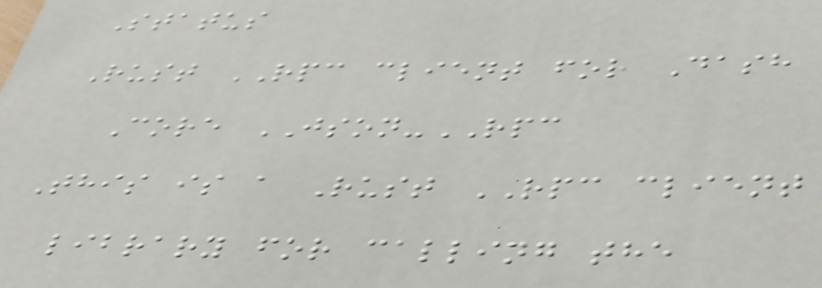Status
Rust RPC client for Dash
Core JSON-RPC
This is a Rust RPC client
library for calling the
